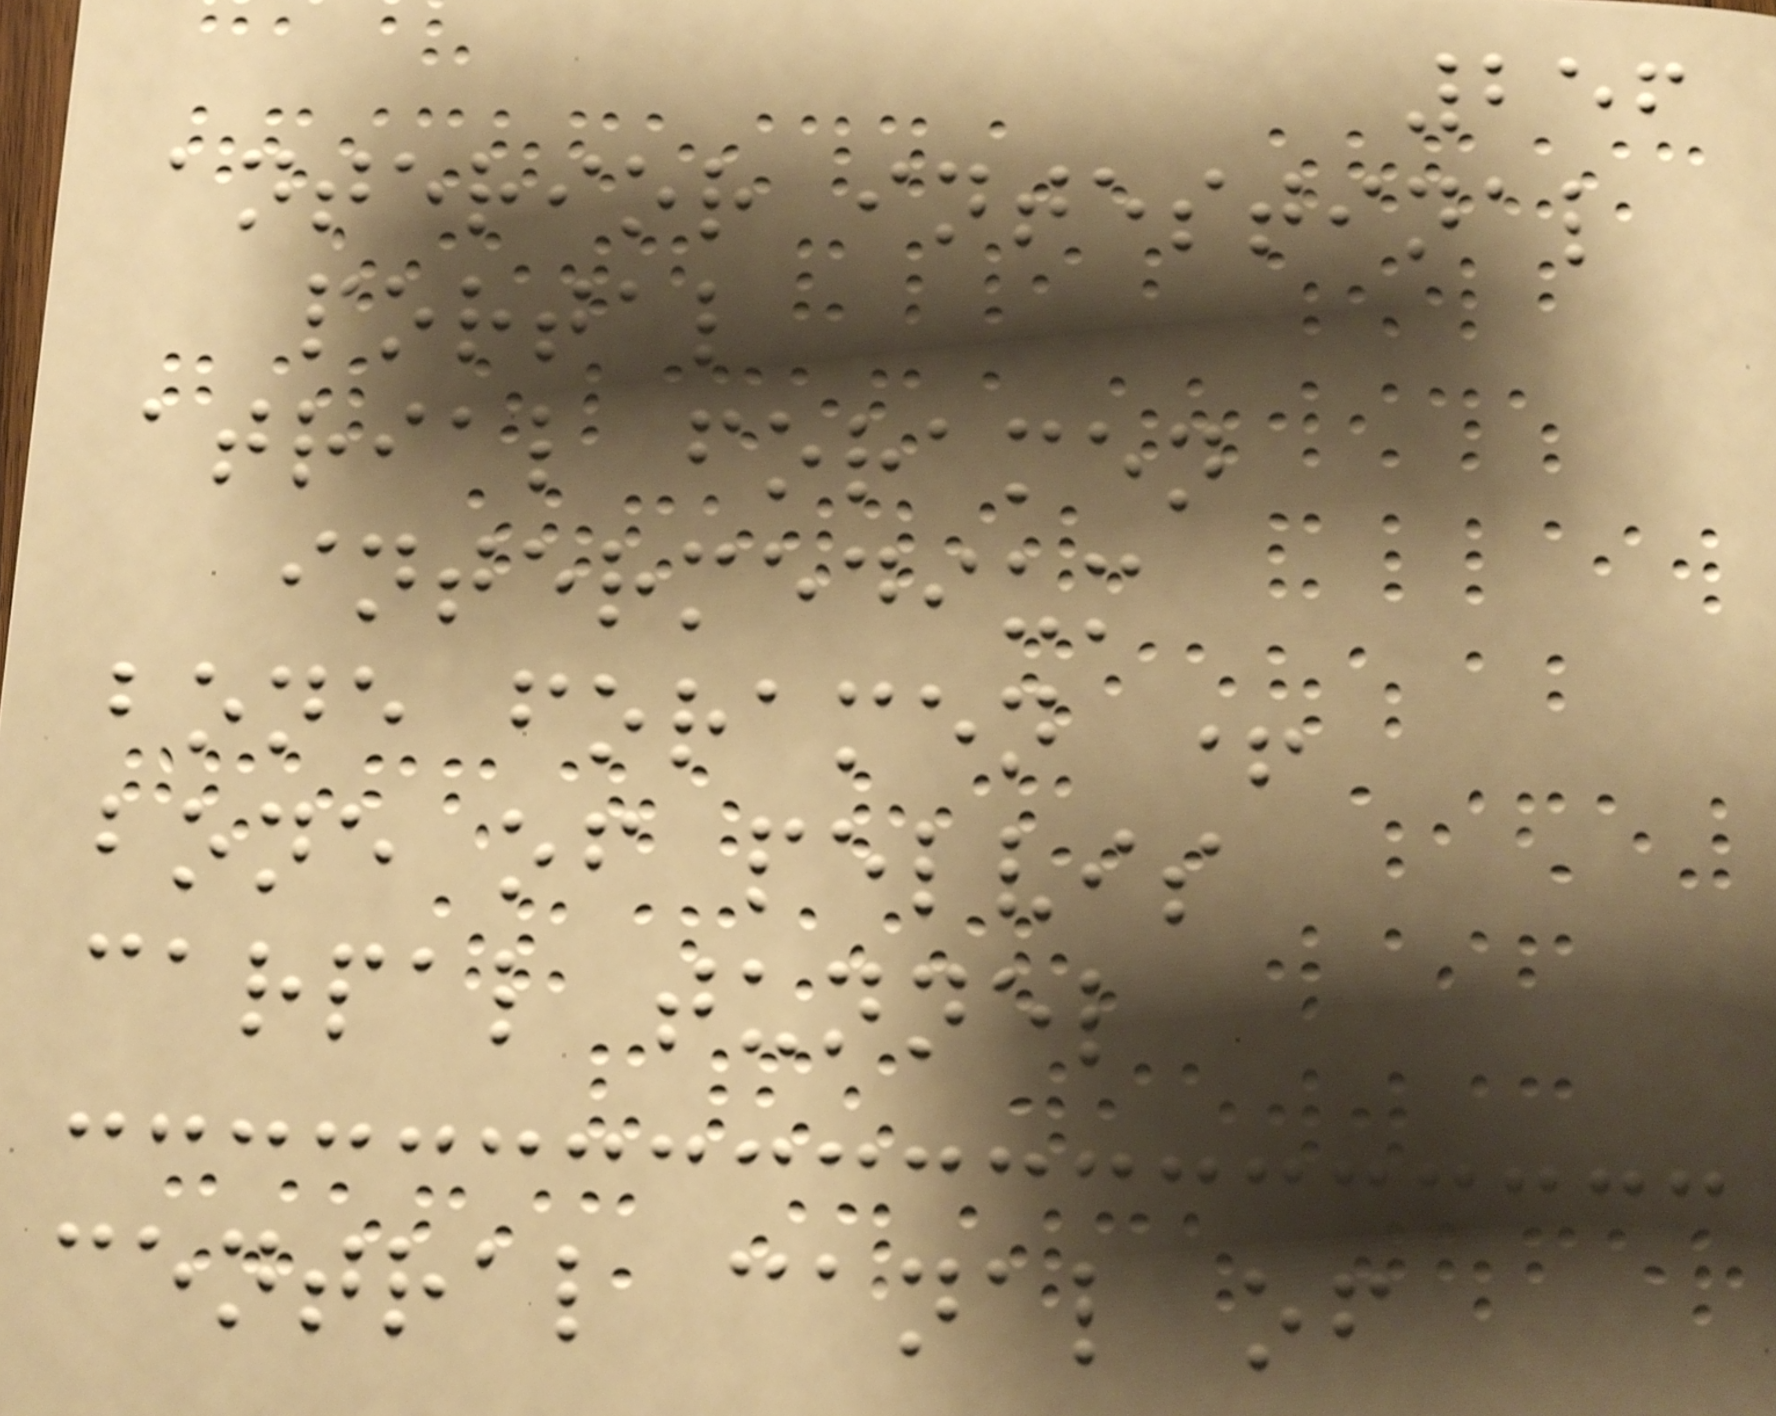256
anterior intestinal
portal
atrial foramen
intermedium
bone foramen +
bone of pelvis
carpal tunnel
central canal of
